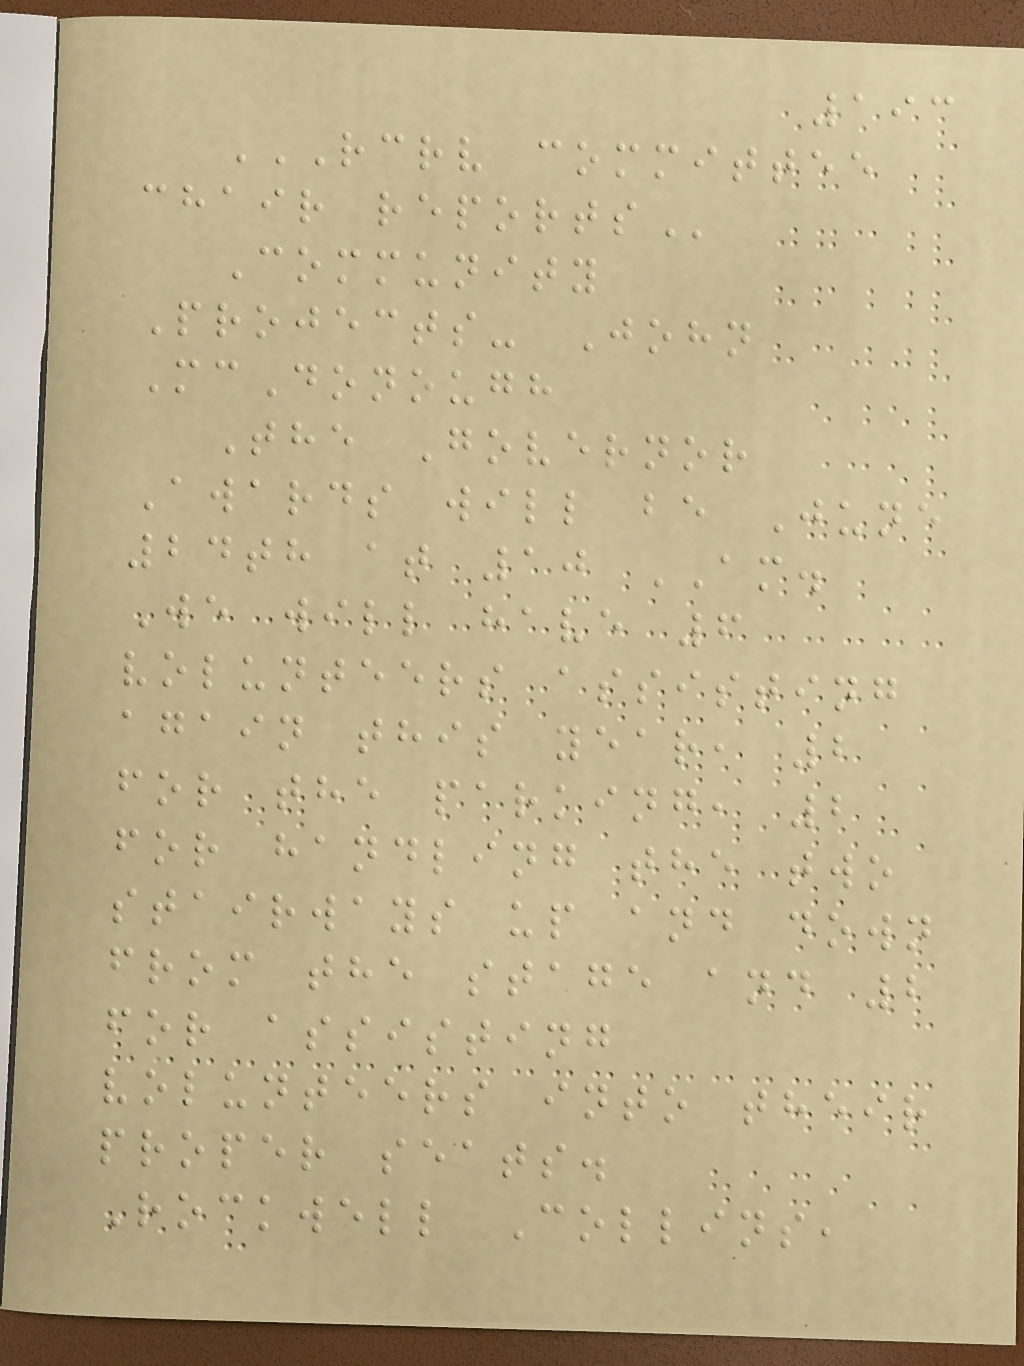193
RCRV COMMITTEE
CHAIR REPORTS
Community
Projects- John
McDonough
The Governor
Awards will be June
24th at 10 AM.
We will have 6
volunteers assisting
again this year, 2
for the parking, 2
for handling the two
stairways up and down
from the stage and 2
for assisting
volunteers into their
proper seats.
Rockwell Collins,
